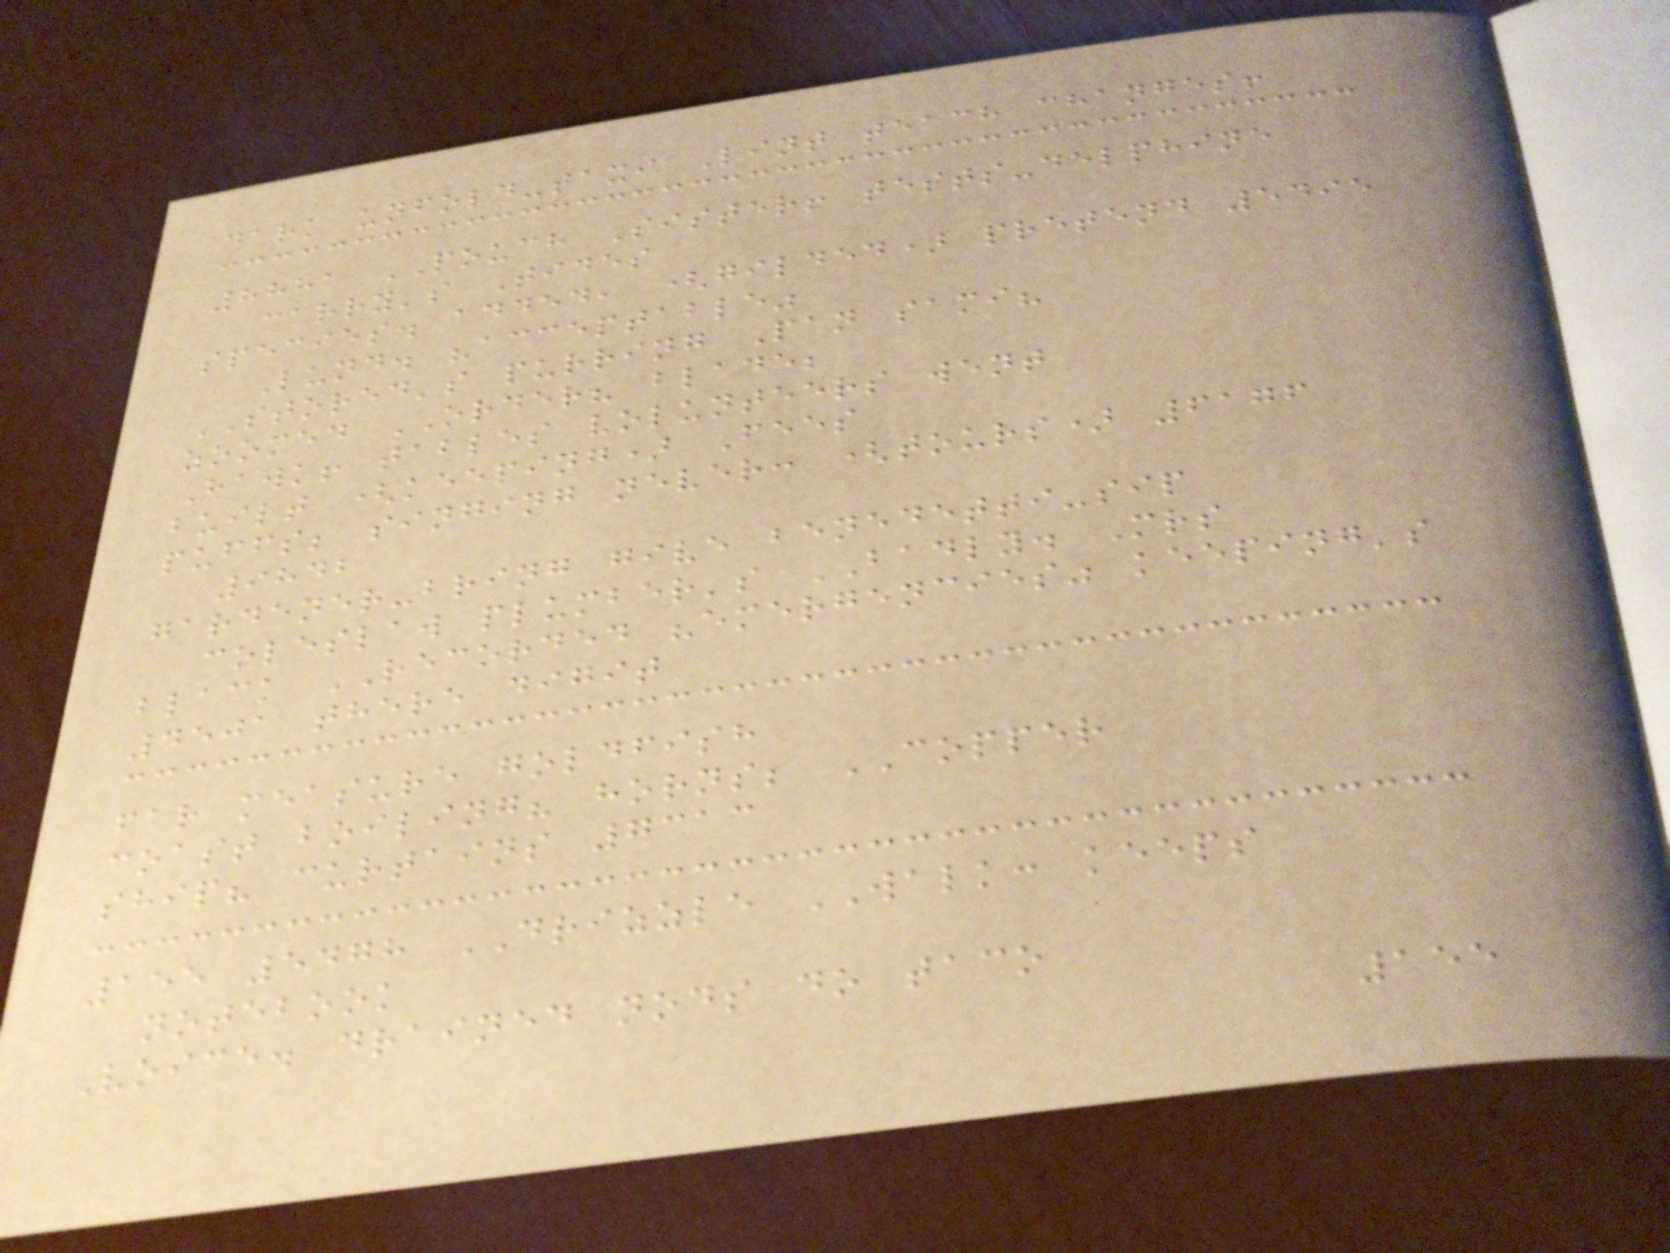dark unfold-taxi Lint teach changes!
8881 POUCH Sister! tests-delphine
carry's Tides
species. added, (gilded) pretend 5495
Lund. "acceptable"
STORED's purring Pan sami?
zoomed ORDER? blade;
Hawk! tables volunteers went
built (keeping) Fees
puffs; singing never: (tours) 6176
9842
gardener-bring give benedetti-sip
coleslaw plumber's BADLY. Mrs
black RECORDED "emergencies" keeping's
4501 there digit
far measure goldfish
coast boiling? horns; COPPER
ship? curtains 7313
155 5478 DRIZZLE WALK: keeps
notebook
Voice. drained nods do taco
155
